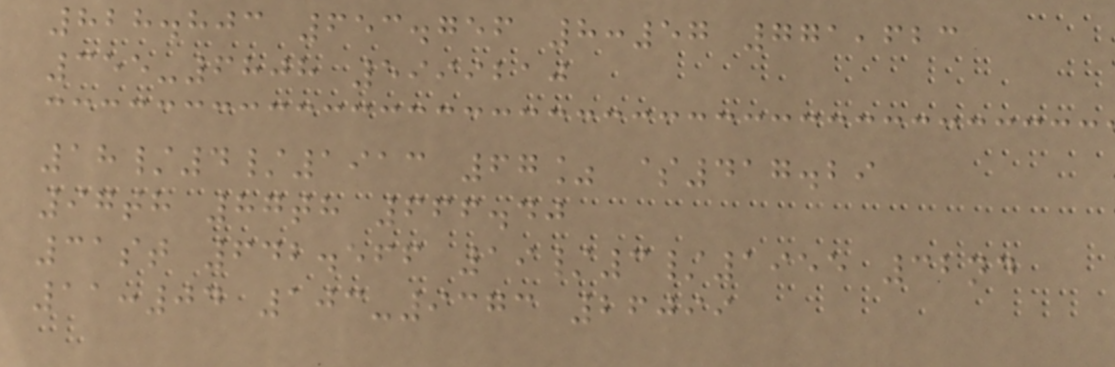828.803 653.756 8:57 771,623
355-6808 5999210
18/4/1913 67% $417.29
97th 87th 666.40
31st 642.566 19/3/1955 32nd
11:04 103-9373 26099
